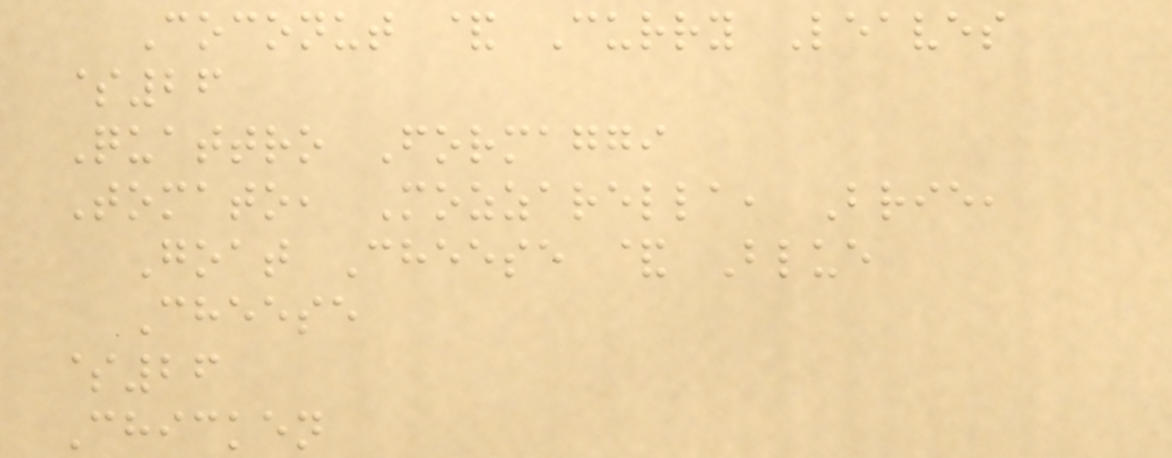Coconut & Curry Leaves
$26
Quattro Formaggi
Tomato, Mozzarella, Brie,
Goat Cheese & Blue
Cheese
$26
Chicken
